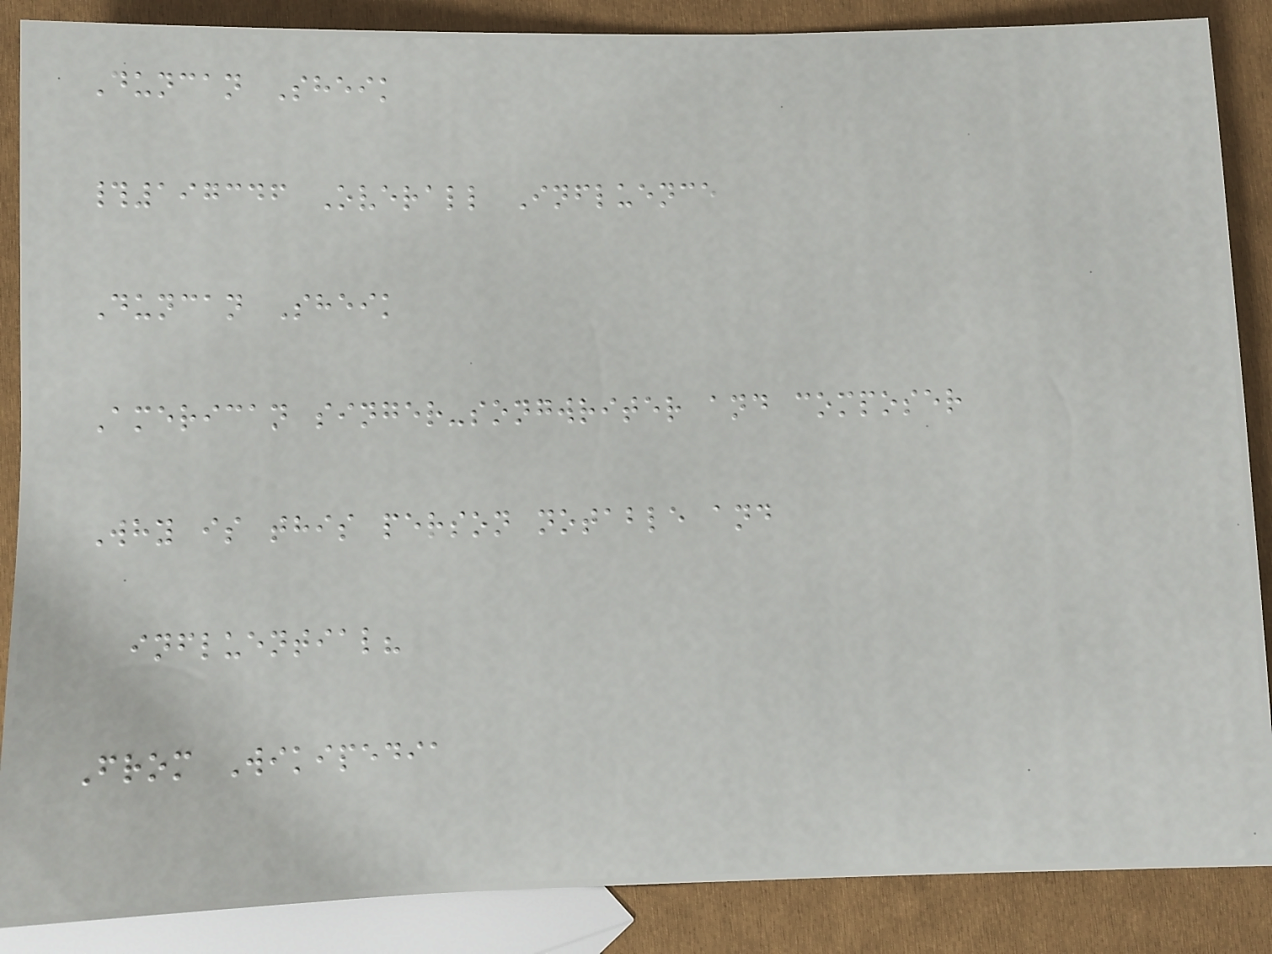Duncan Sheik
#197346 Overall Influence
Duncan Sheik
American singer-songwriter and composer
Why is this person notable and
influential?
From Wikipedia
